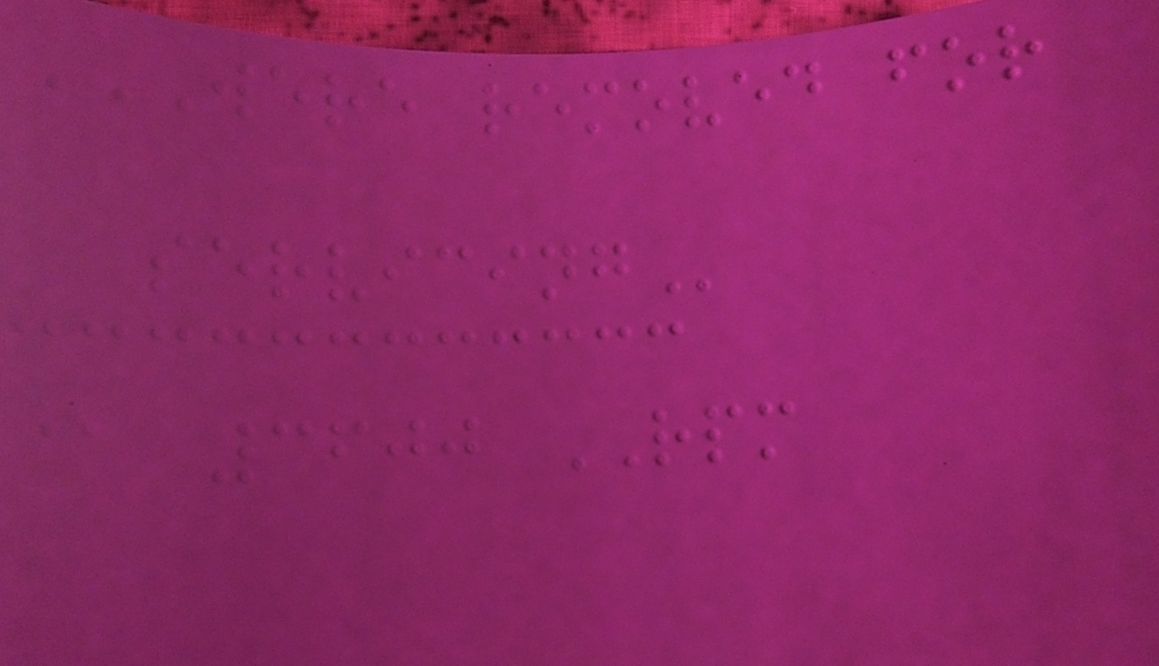WERE REMOVED FOR
SERVICING
@ 3600 RPM
